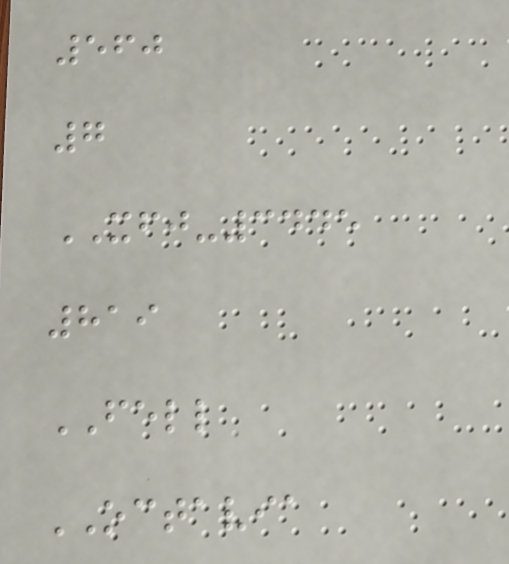560
7
XFJ-3445
819
FELL
OCTAVIA
